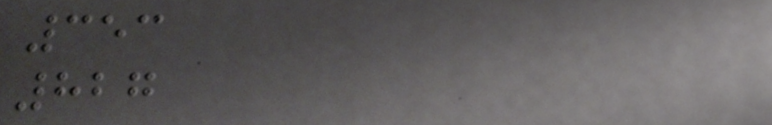353
827
